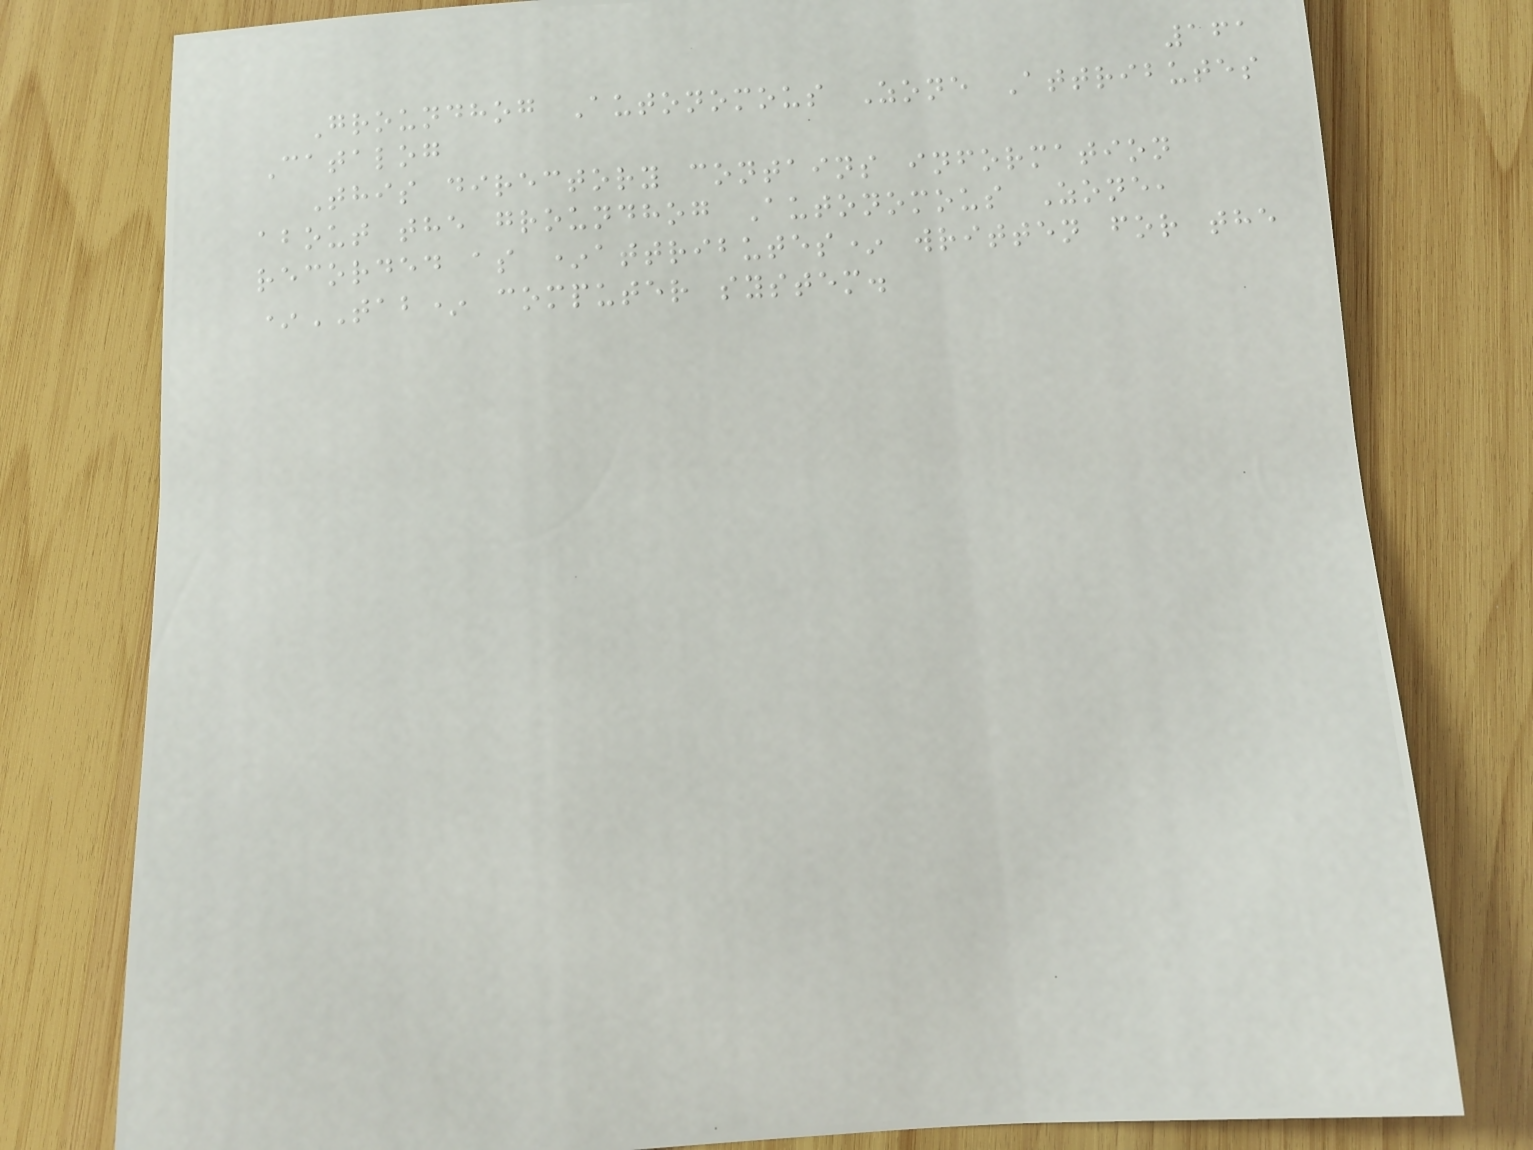161
Groundhog Autonomous Zone Attributes
Catalog
This directory contains information
about the groundhog Autonomous Zone,
recorded as *attributes* written for the
*TAB* computer system.
